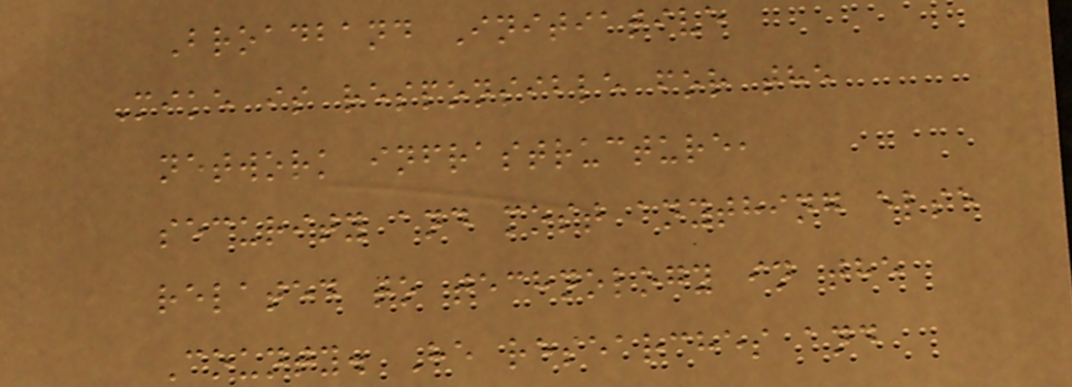Broadband Initiative
Mike is responsible for the
network infrastructure,
security and most anything else
related to technology in the
County. He researches and
